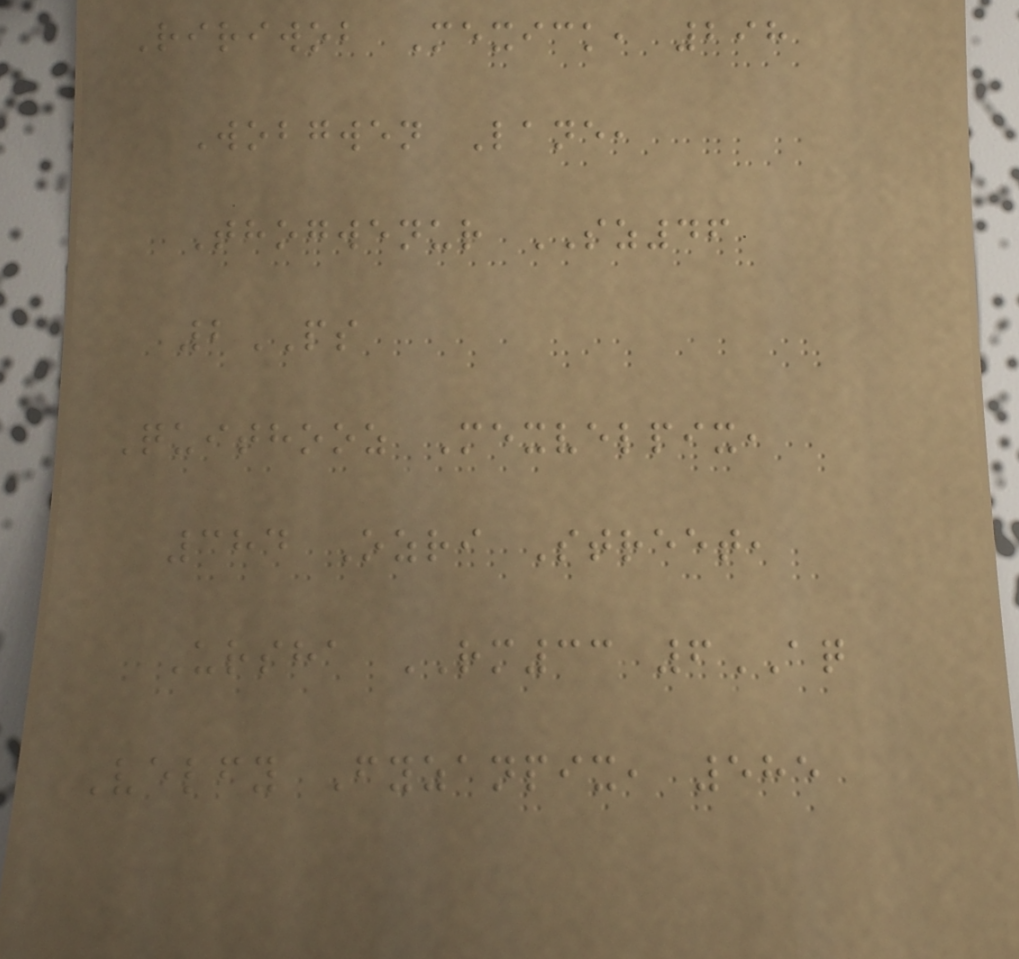Ririwob Mexick, 298
Wobgwen Lane,
Thogwenur SZ46
2PS
Quithooz Mexvelpix,
384 Ozri Street,
Ursha RM33 6AQ
Velfy Fyzanpix, 585
